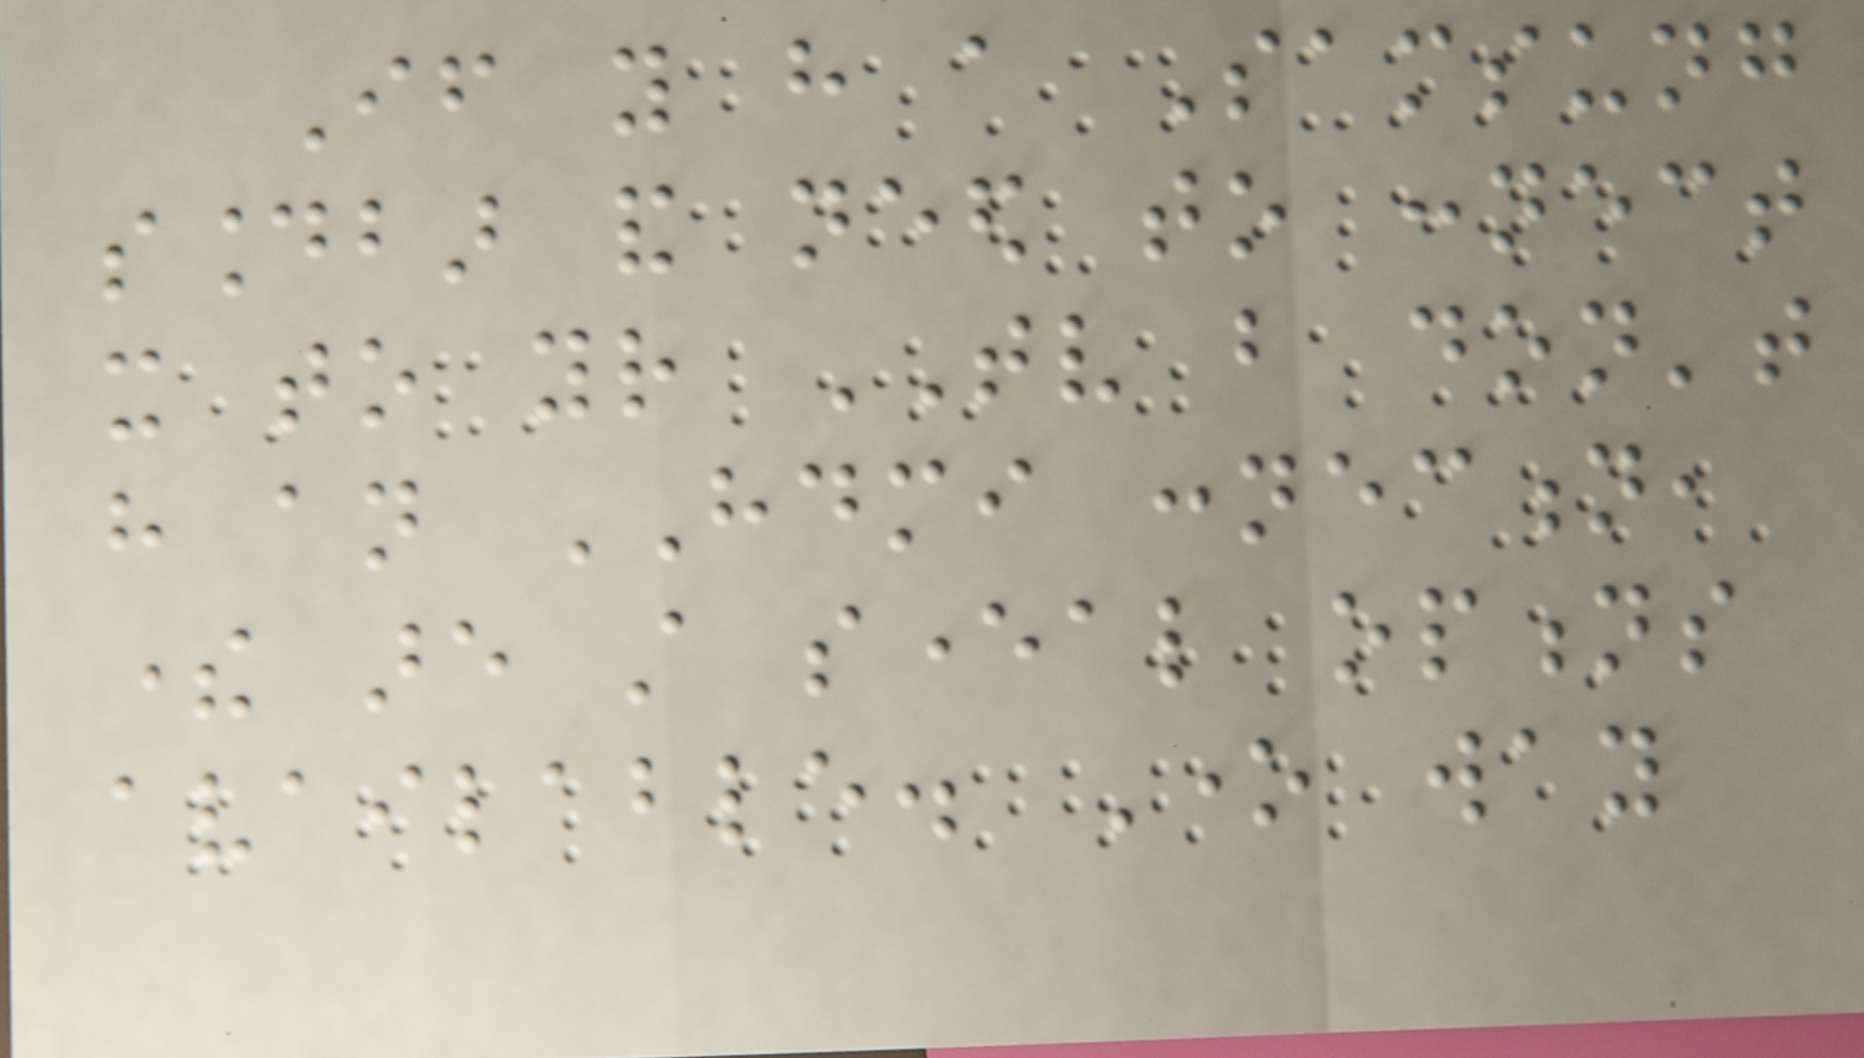If you have a Samsung
soundbar and need to connect
it to your TV but don't
have an HDMI connection,
there are still several options
available. One way
